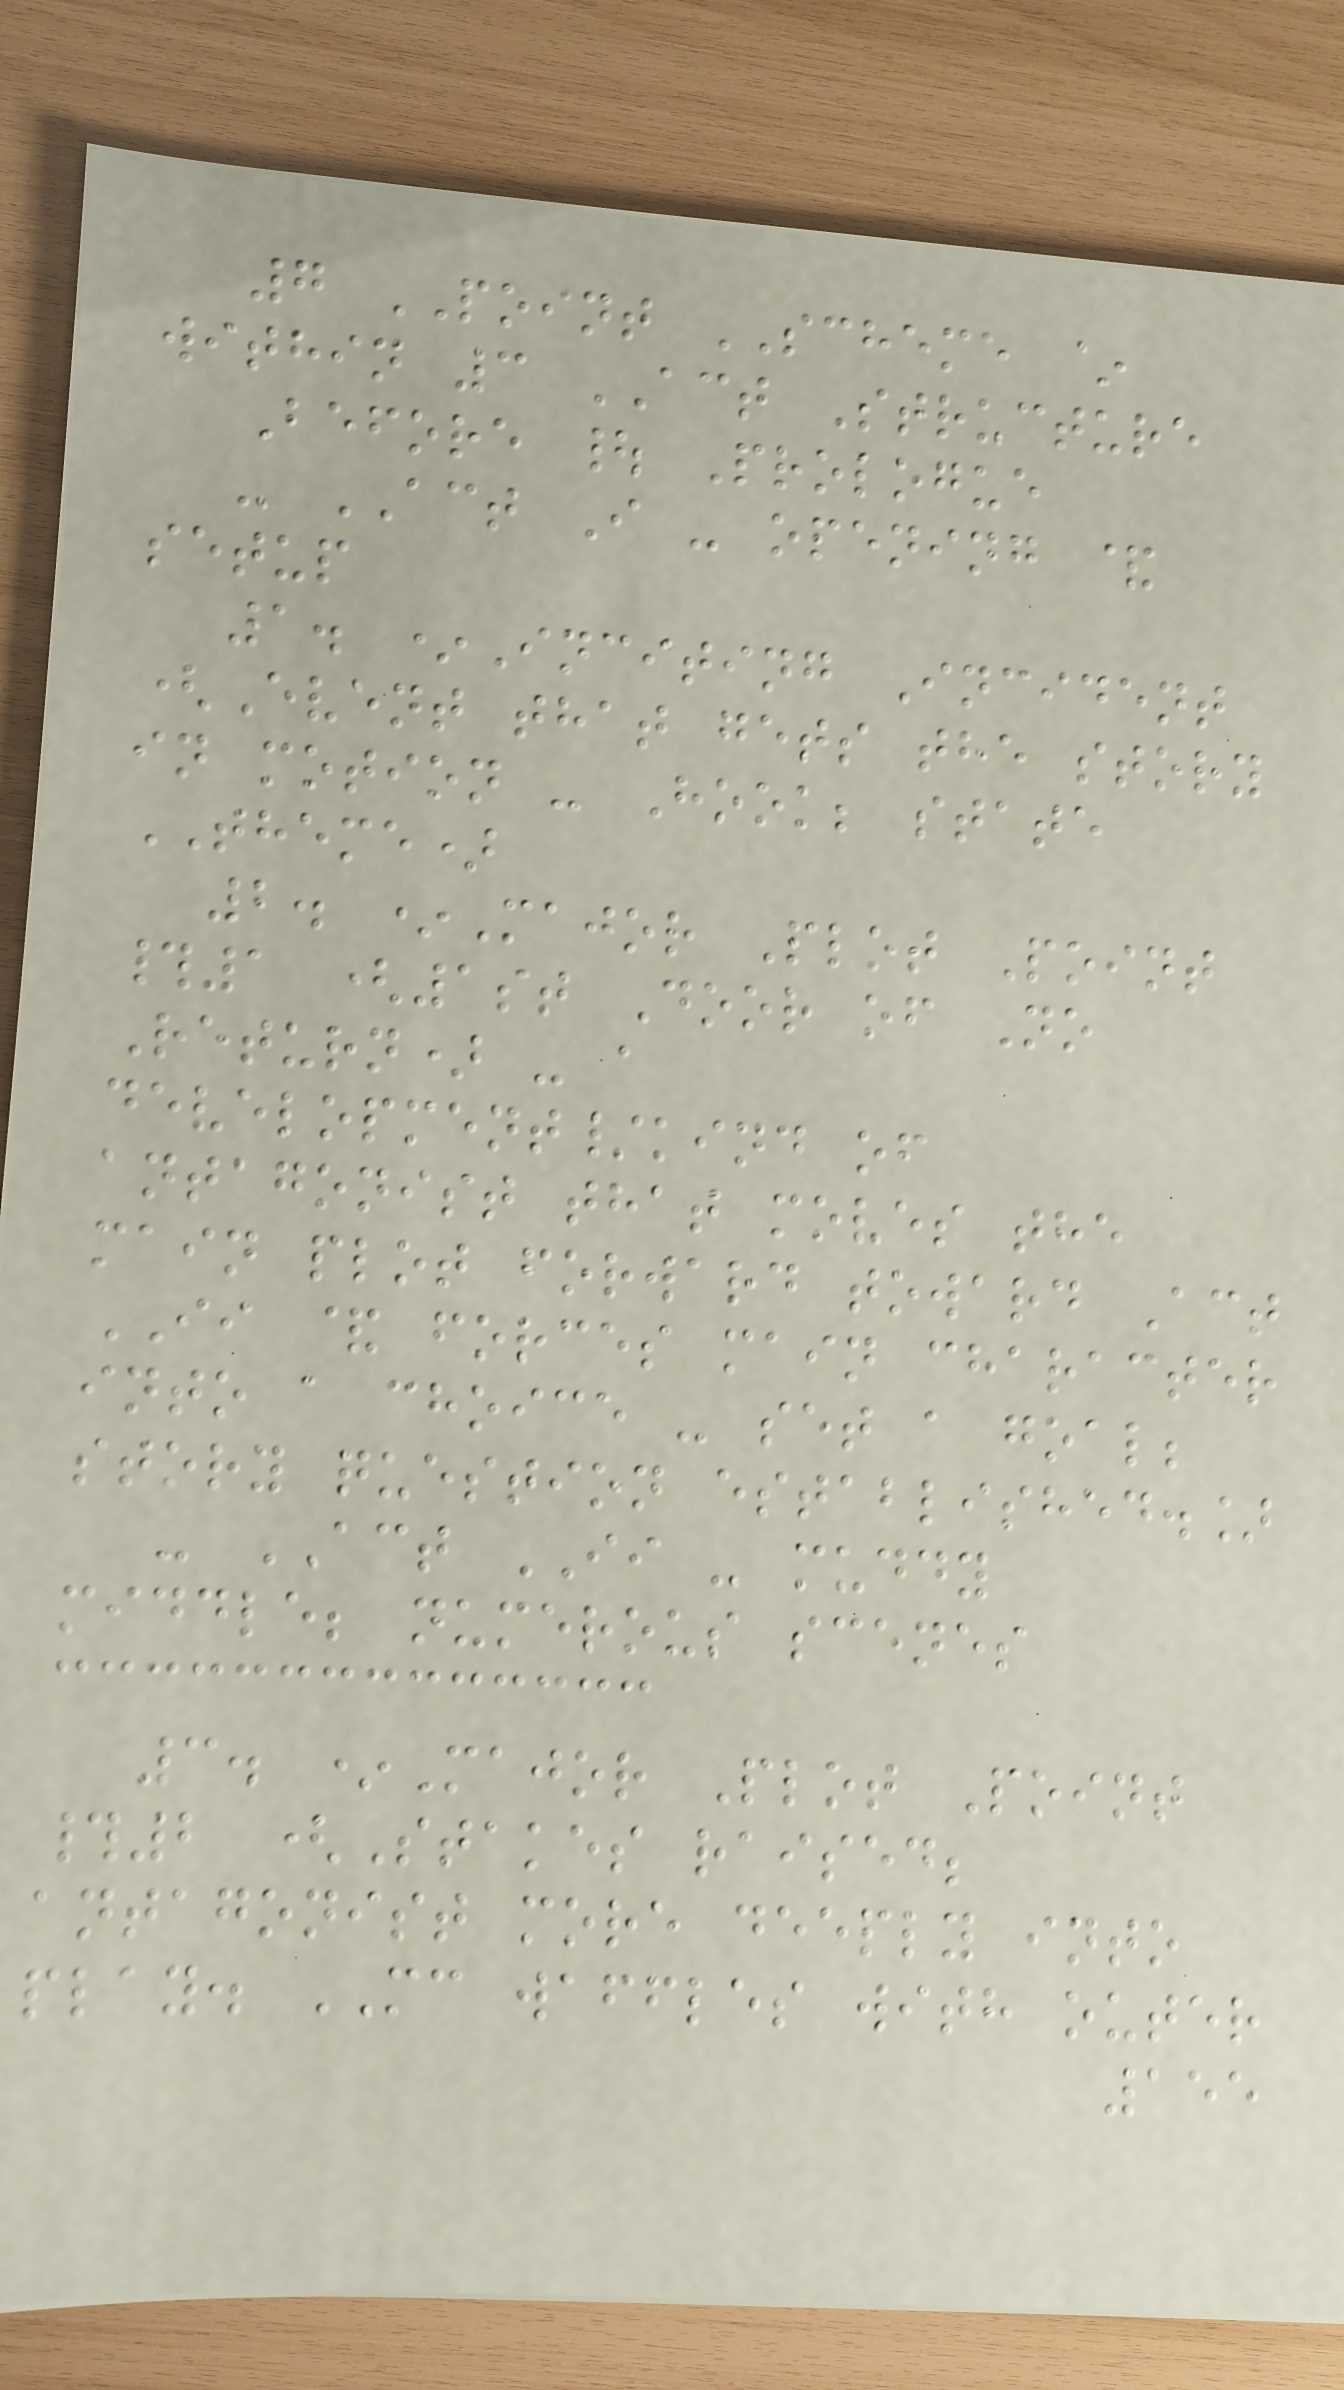7 POINT SCHEME ~
within 3 ACT Structure
Before | Prologue
- ACT I - opening &
setup
1. *Inciting Incident
(Event that gets the story
in motion - Hook; state
THEME)
2. *Major Plot Point
#1 (1st Door of No
Return) - a
development/kind of
antagonist that moves the
main plot forward toward Act
II & forces main character
into a choice - set a goal;
story question established.]
- ACT II - muddy
middle; numerous scenes
3. *Major Plot Point
#2 (Stakes raised;
antagonist more deeply into
play. MC waffles with outer
155
